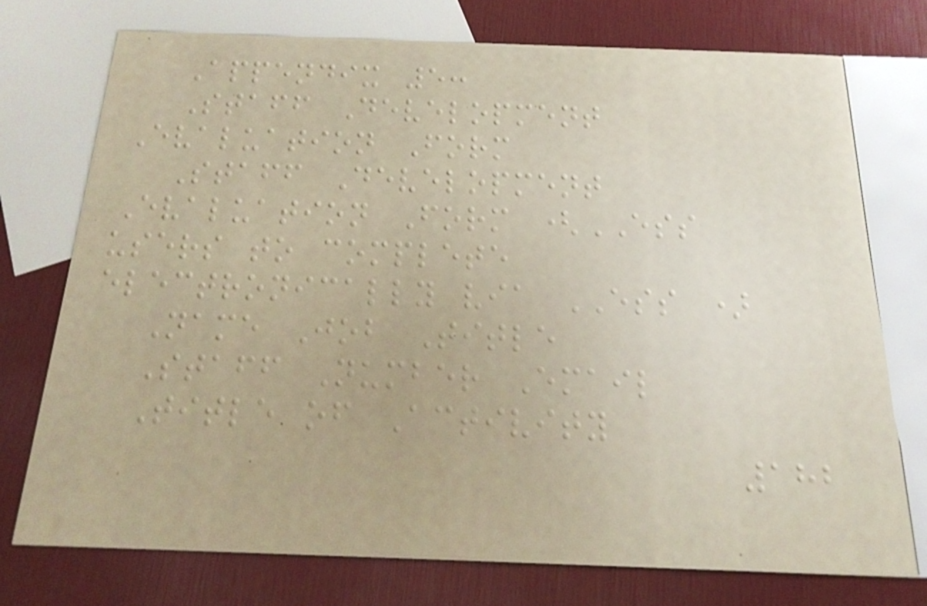Appendix 5:
Staff Development
Evaluation Form
Staff Development
Evaluation Form (ESS
users to complete
electronically via ESS )
Name Job Title
Staff Number Email
Title of Activity
182
